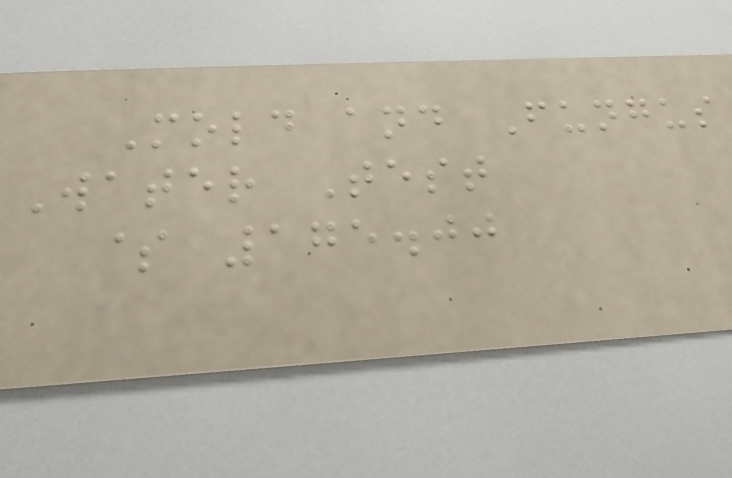Mold and Fungus
Water Test
$ 175.00
